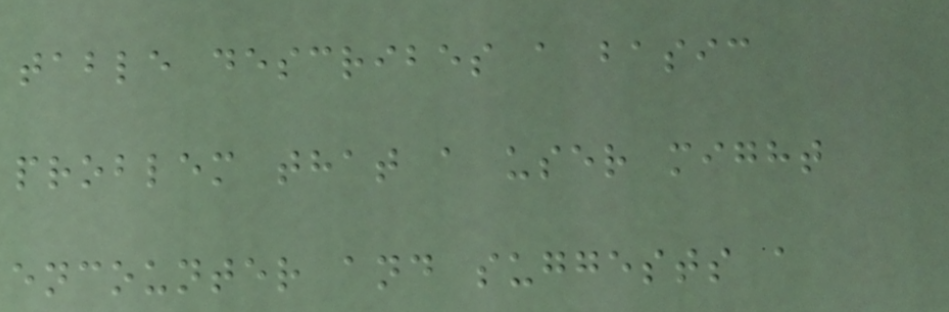table describes a basic
problem that a user might
encounter and suggests a
